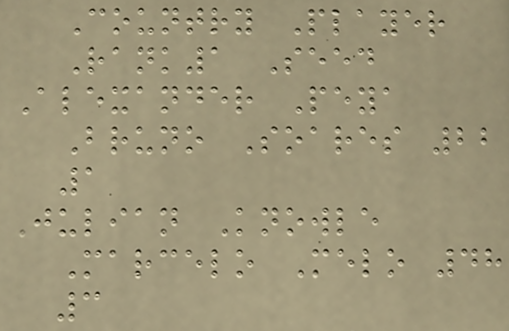Country Player
Rank1 Seed
Alexander Peya
Bruno Soares 22
1
Julian Knowle
Marcelo Melo 48
3
